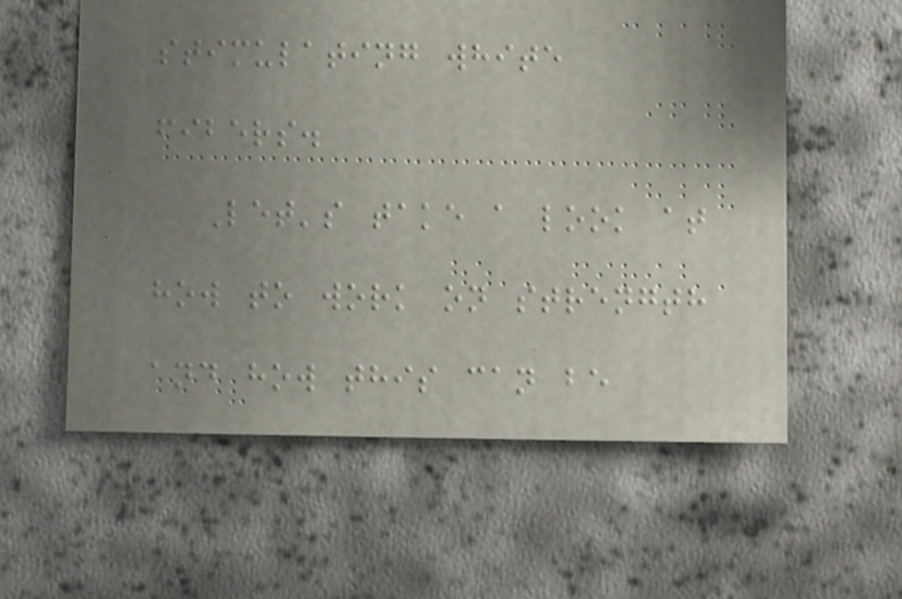stimulating white
fibers.
Let's take a look at
how to work on strength
and how this can be
